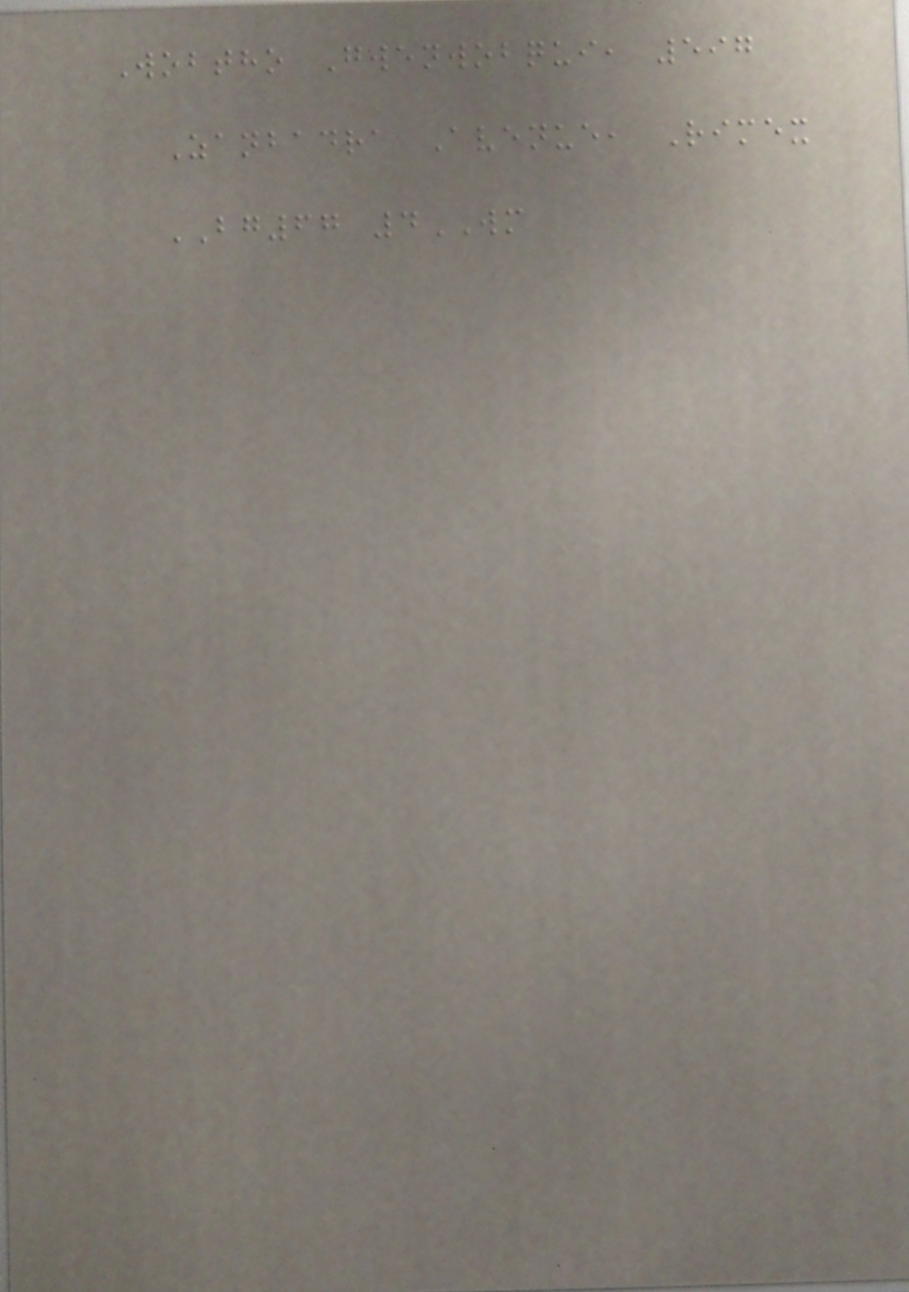Wobtho Gwenwobqui, 597
Zanbadra Avenue, Rimex
BG67 4WM
